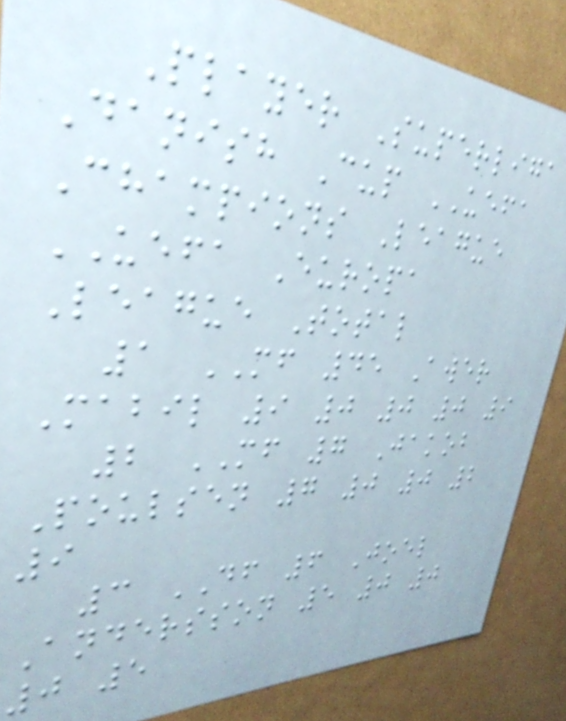Player Superliga
Danish Cup UEFA
Champions League
UEFA Europa
League Total
1 MF 45 Awer
Mabil 9 0 0 0 9
2 MF 7 Jakob
Poulsen 7 0 0 2
9
3 DF 6 Joel
Andersson 5 0 0
0 5
